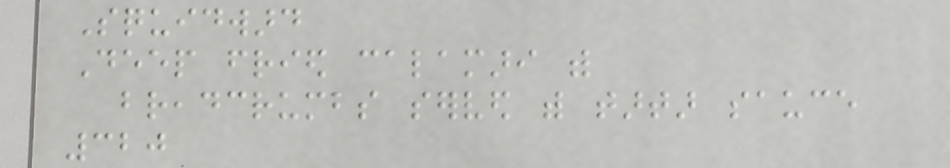Squidward
Deep fried calamari with
breadcrumbs served with tartar sauce
320
